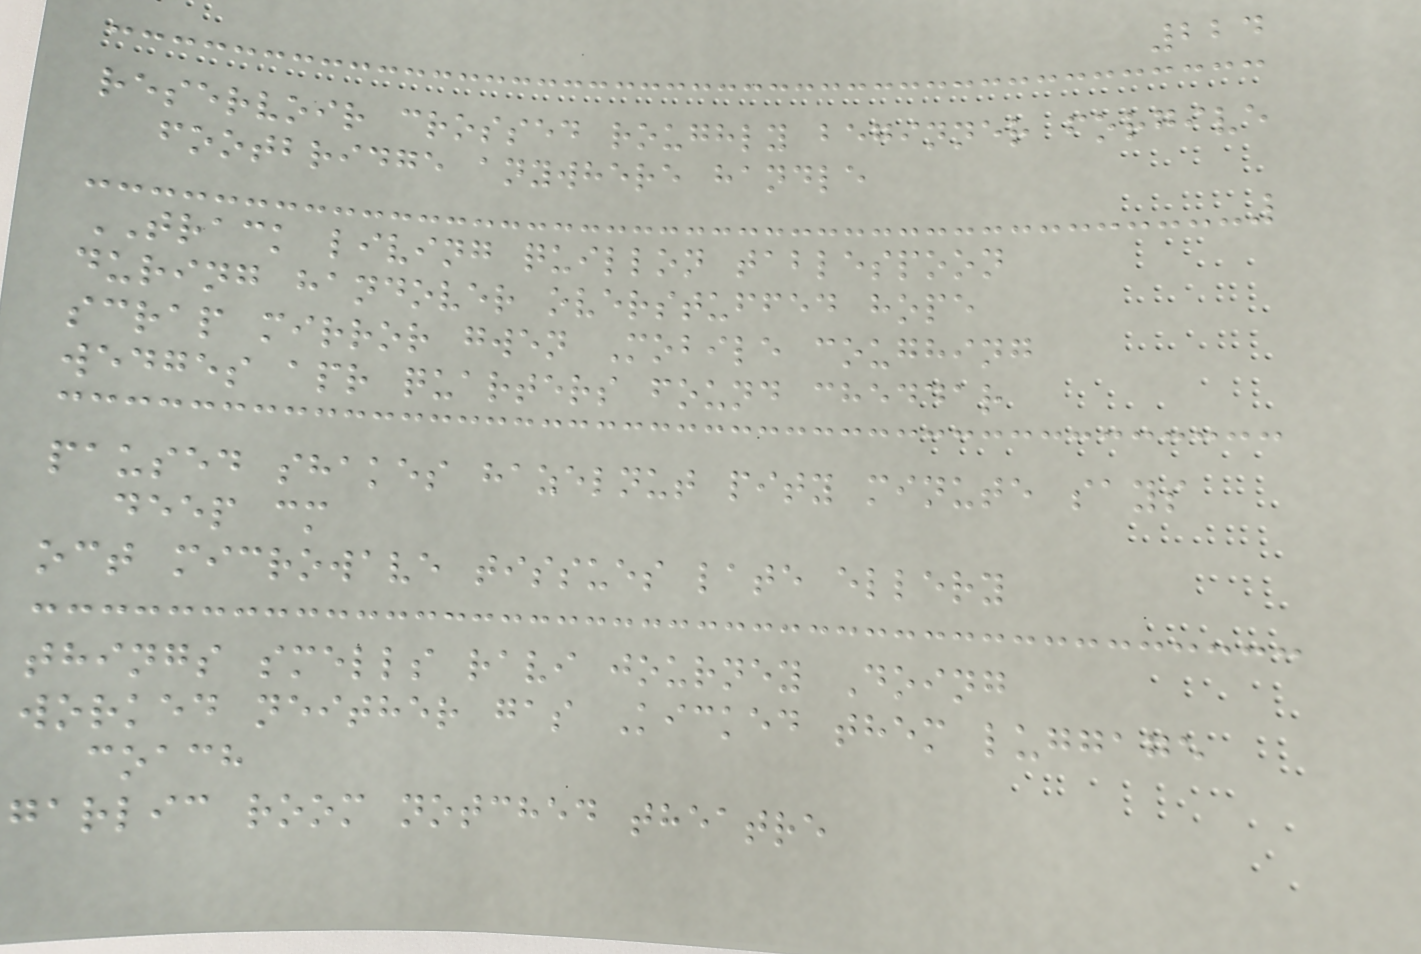224
reservoir crossed roughly beginner forgive
footbridge anywhere handle
TRACK living quillon tablespoon
during handover overstuffed hope
scrap mirror gwen Mobile coughing
wedges apr quarters found cheddar
paused shakes hazelnut pity minute says
deep cm
oct microwave tissues late ellery
things smells ravi journey Doing
worked neither gas Kicked them luggage
coach
garlic room notched theatre
